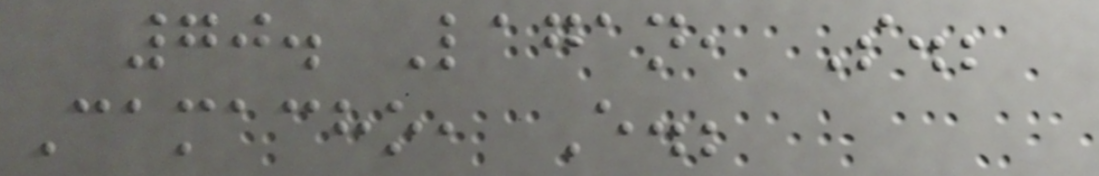70. Lagan, S.;
Camacho, E.;
